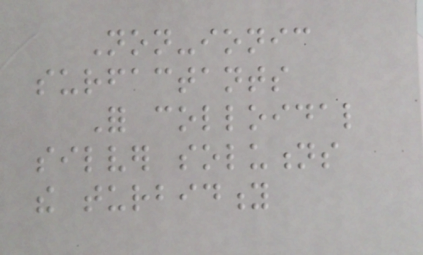Non-ionic
surfactants
For colloidal
silver solutions
the turbidity
